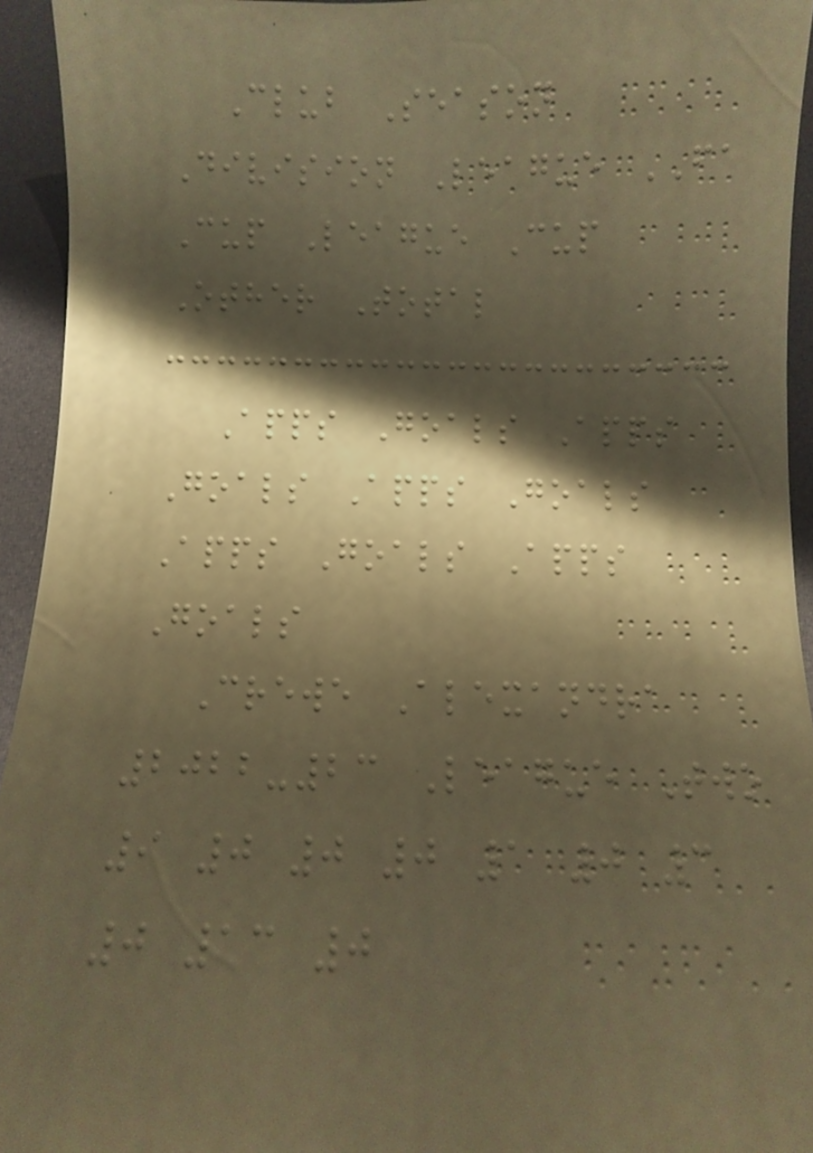Club Season
Division League FA
Cup League Cup
Other Total
Apps Goals Apps
Goals Apps Goals
Apps Goals Apps
Goals
Crewe Alexandra
2022-23 League Two
9 0 0 0 1 0 3
0 13 0
